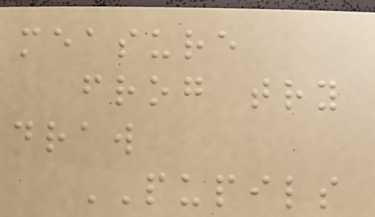measure
frog try
draw
PUPILS
